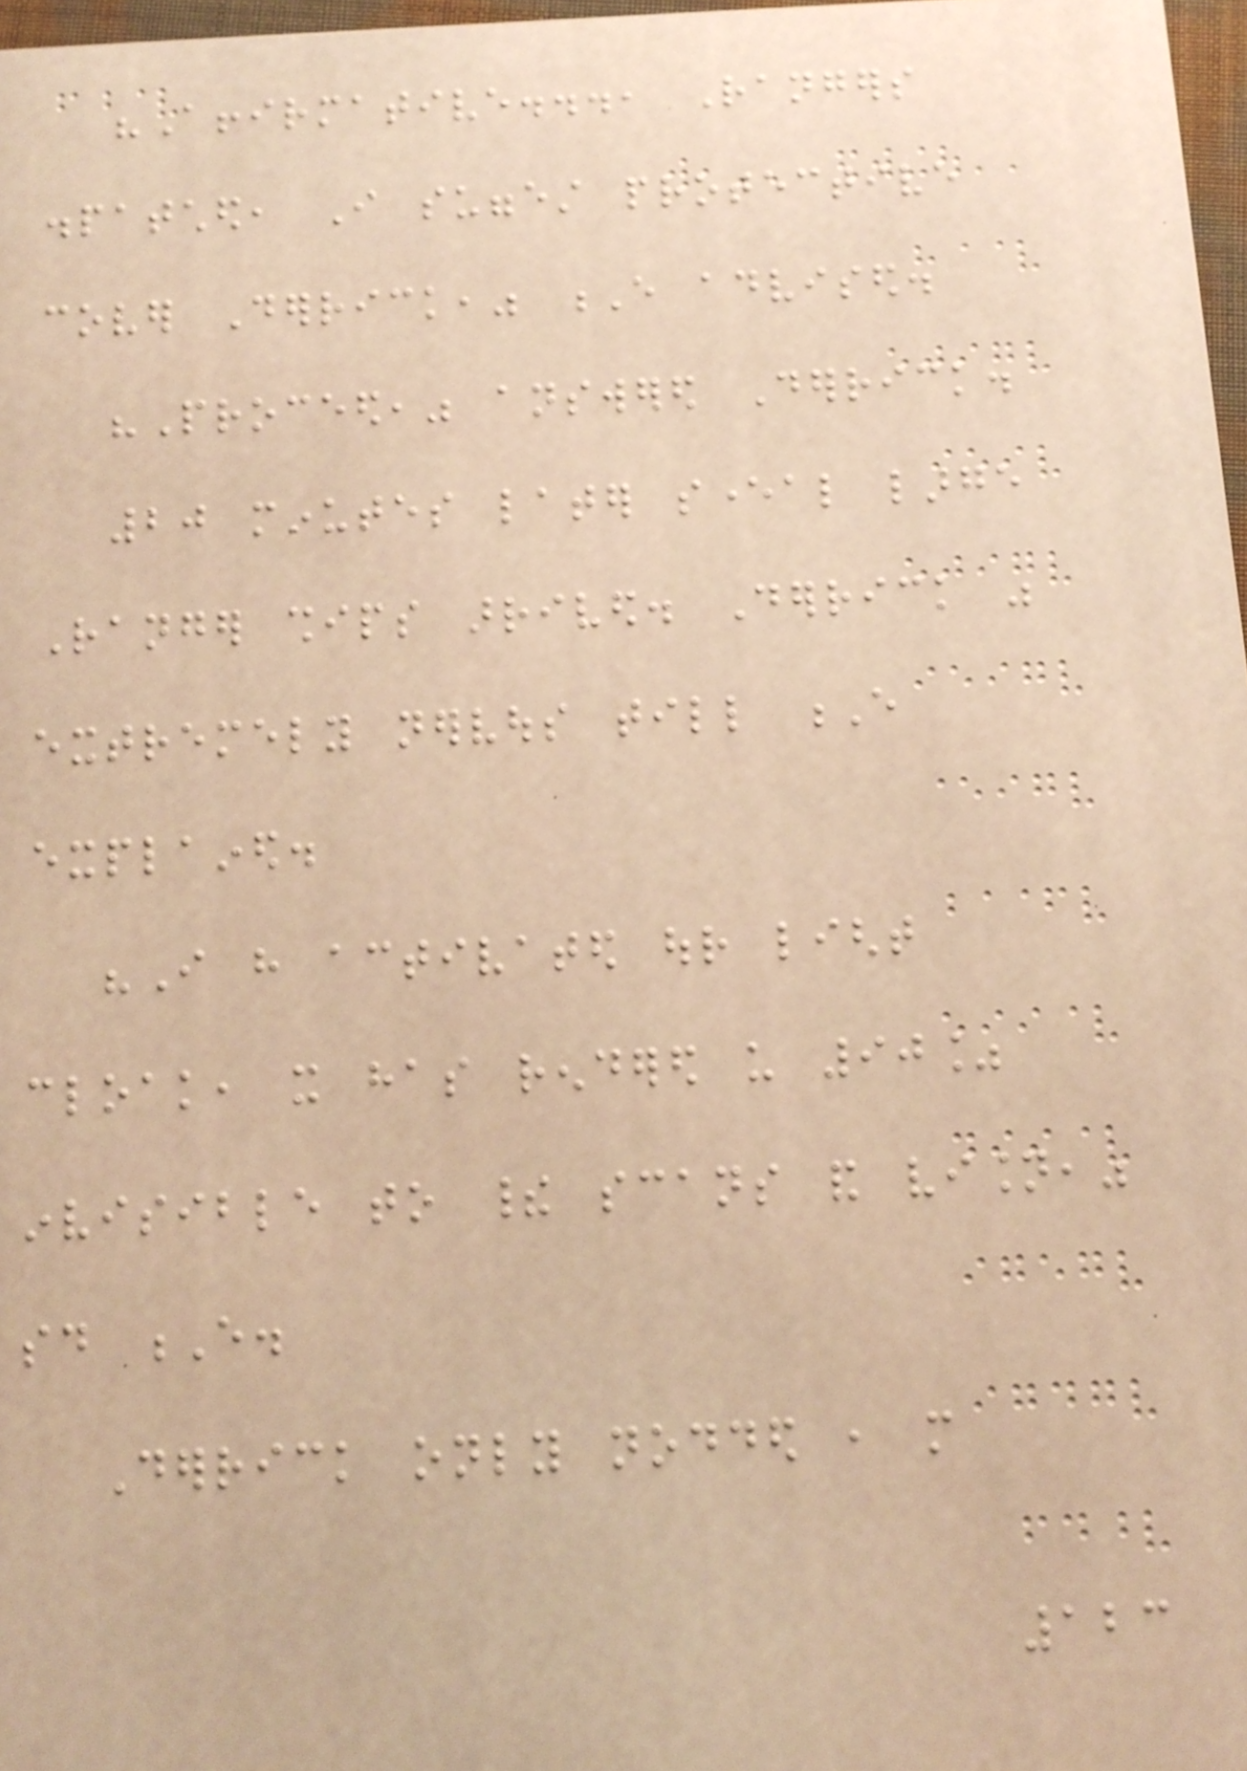"Affirmative..., Rangers
dispatched, I suggest protective
cover Derrick," E advised.
"Proceed," answered Derrick.
20 minutes later several large
Ranger ships arrived. Derrick was
extremely nervous till E
explained.
"I have activated our light
cloak, it has rendered us 90%
invisible to their scans and vision,"
said E.
Derrick only nodded , more
123
